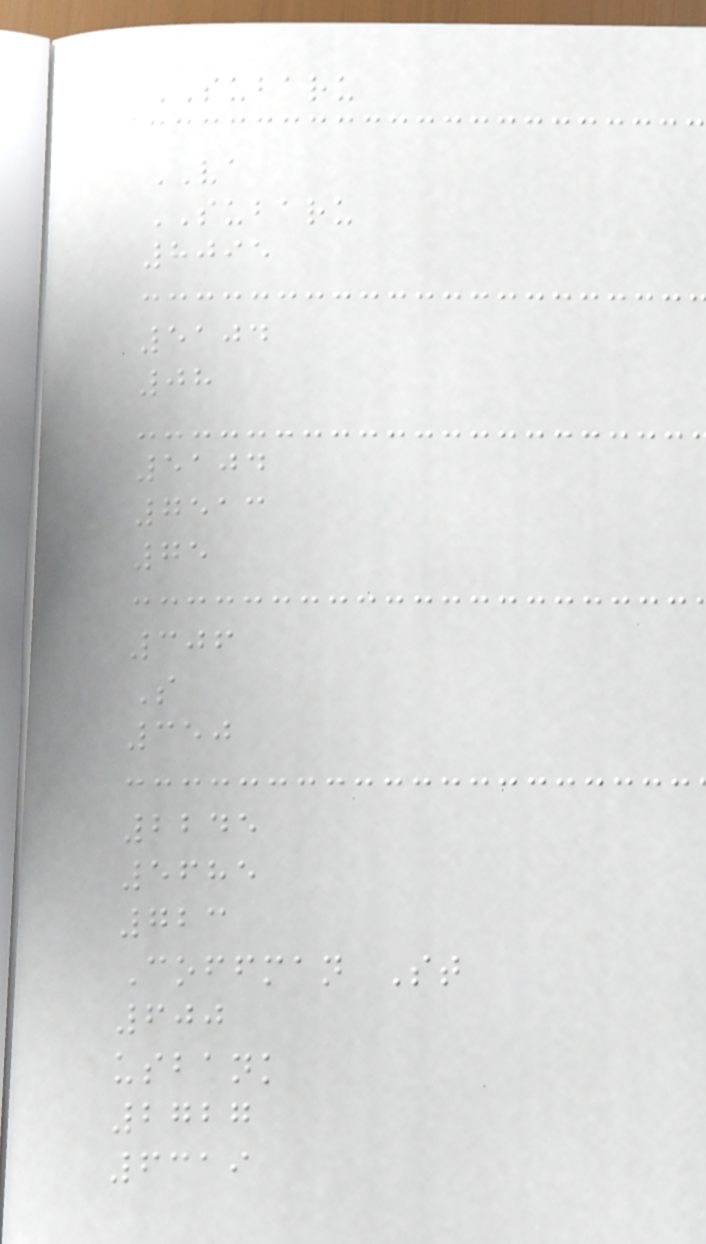SUBARU
VA
SUBARU
8095
5104
08
5104
7513
75
306
S
350
2245
5685
723
Coffman St
600
usbank
2727
6319
